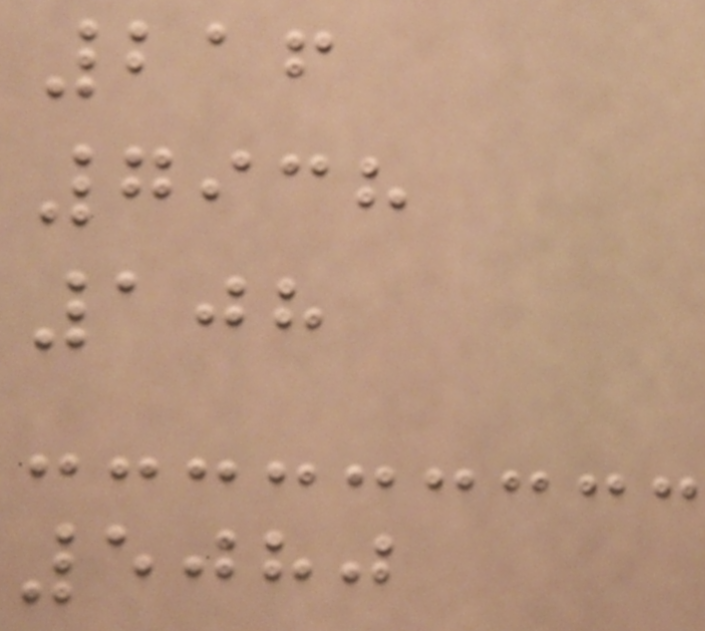216
7938
108
5080
